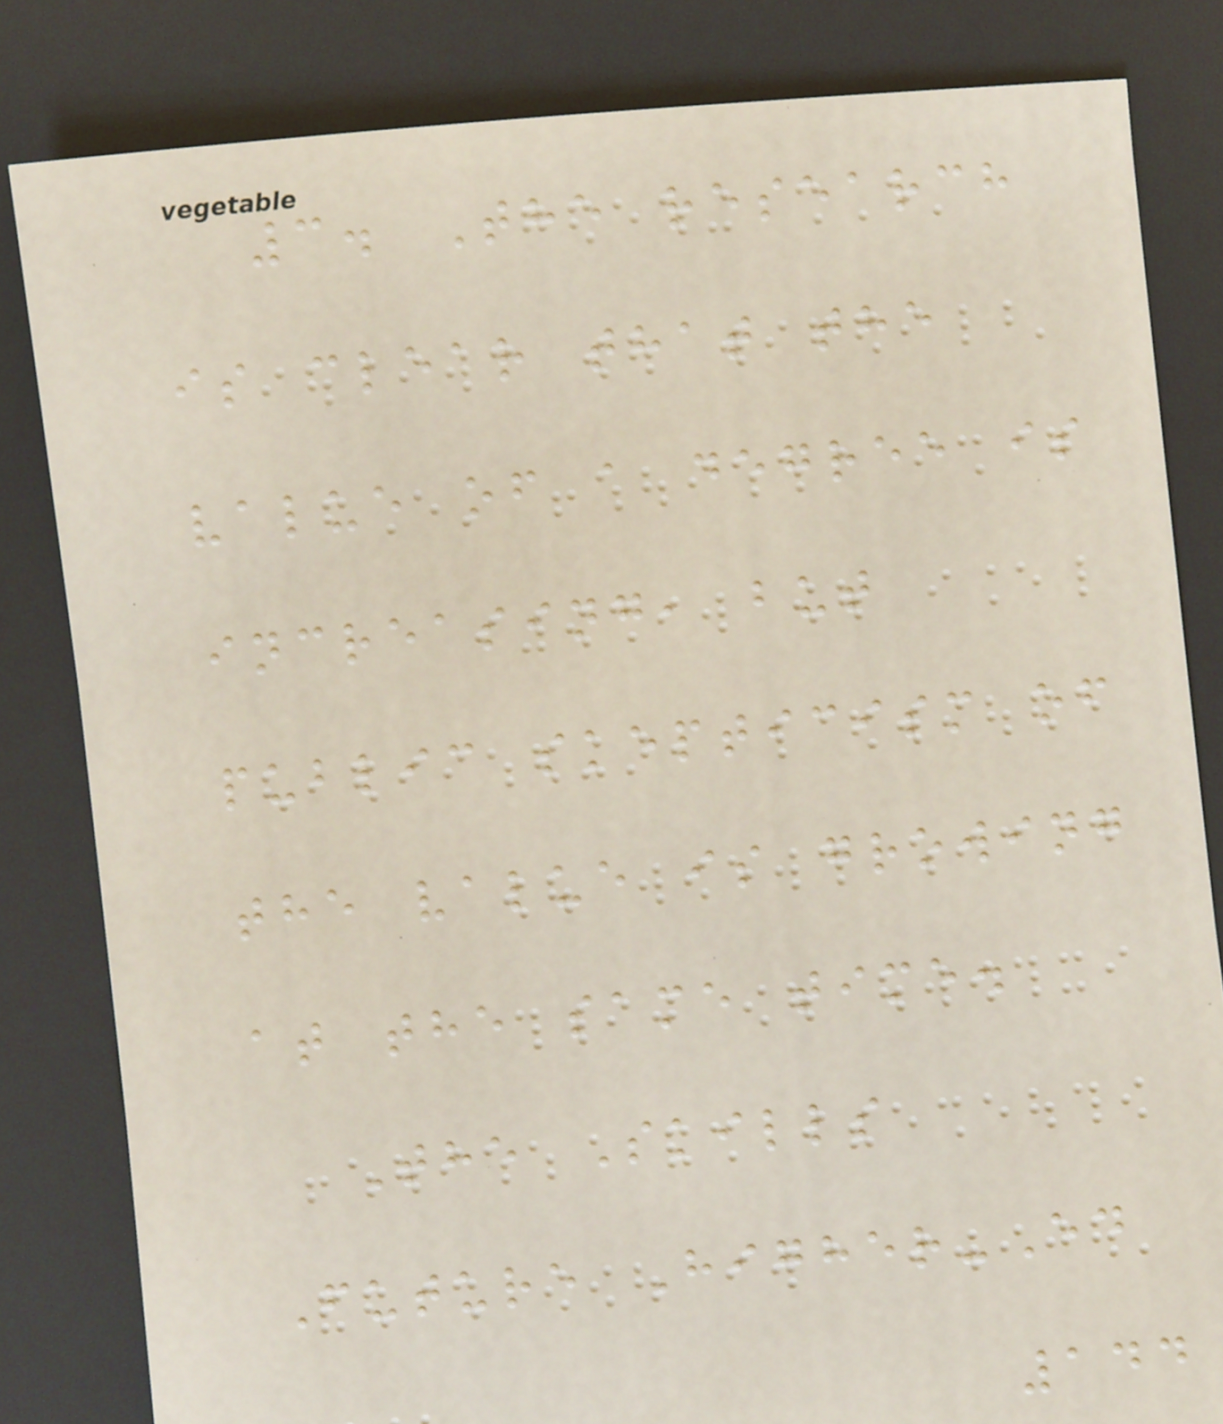3. The research
is clear that the
value of a degree is
increasing, but
public skepticism of
the value is growing
at the same time.
The Skills
Future Higher-Ed
144
